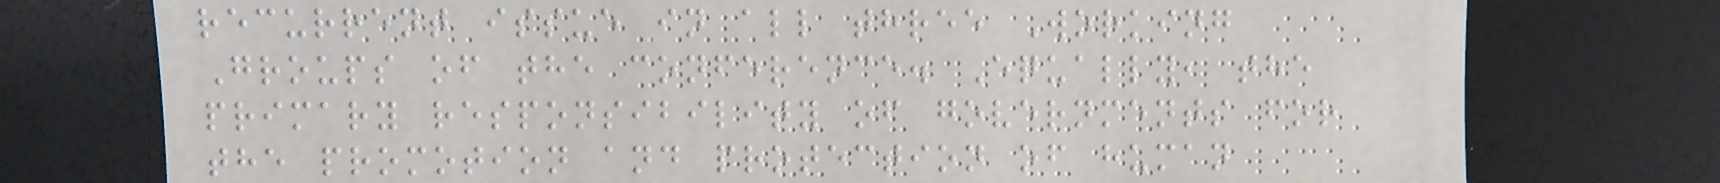recurrent issue in all three Working
Groups of the conference. Equally, the
primary responsibility of governments for
the promotion and protection of human
